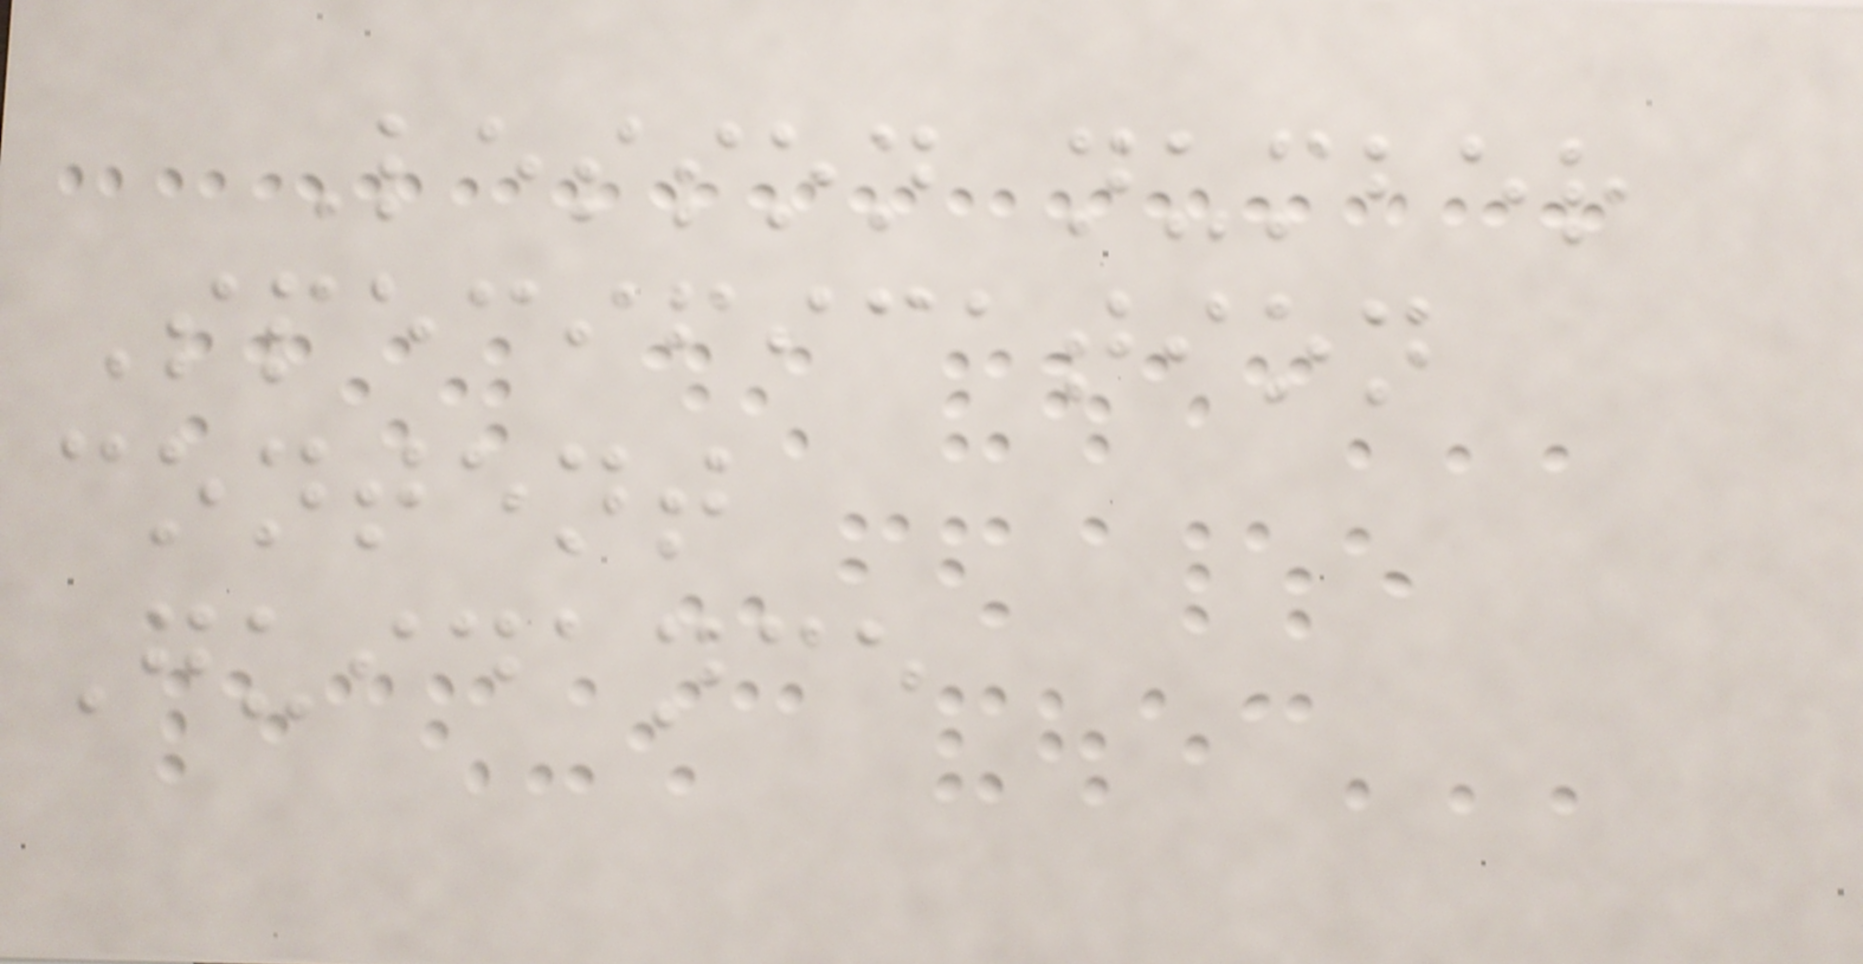Lesson number
Specification
content
Guidance
